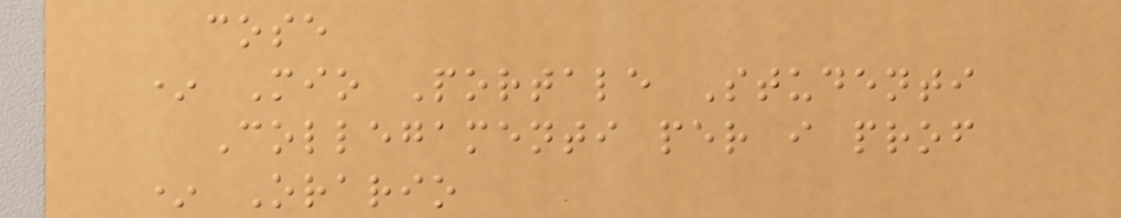cose
* Mio Portale Studenti
Collegamenti per i prof
* Orario
